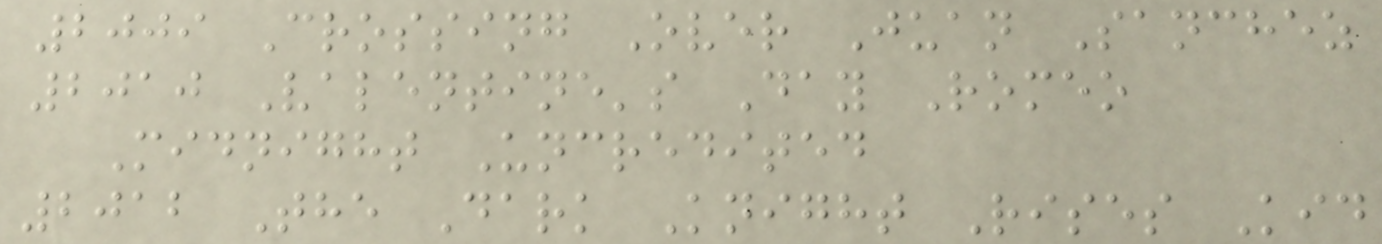2009 Crossing Over Juan Sanchez
2010 Valentine's Day Romeo
Midnight Uncredited
2012 The Dark Knight Rises Kid
